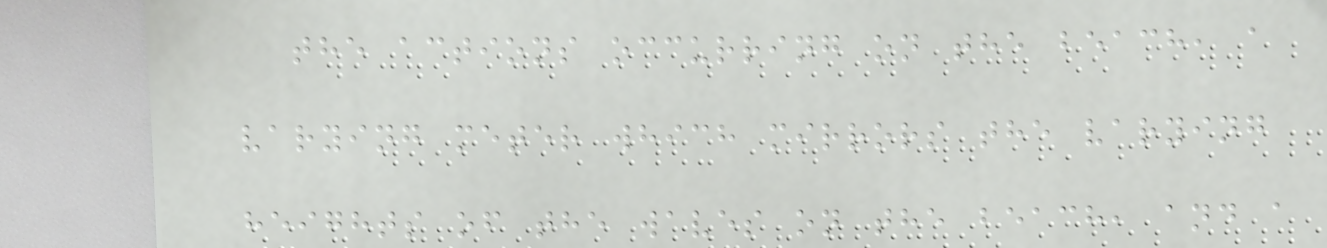the actions occurring on the beach, a
varying meter which mirrors the varying
heights of the waves on the beach, and a
